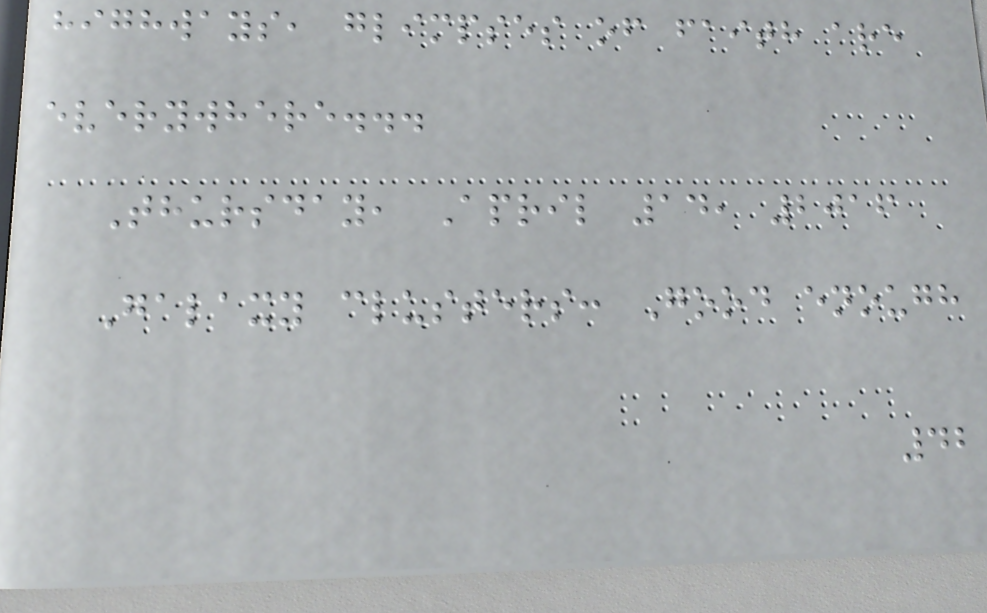highways, glimpses of faith are
everywhere...
Thursday, April 14, 2016
Galaxy clusters: Good enough
42
